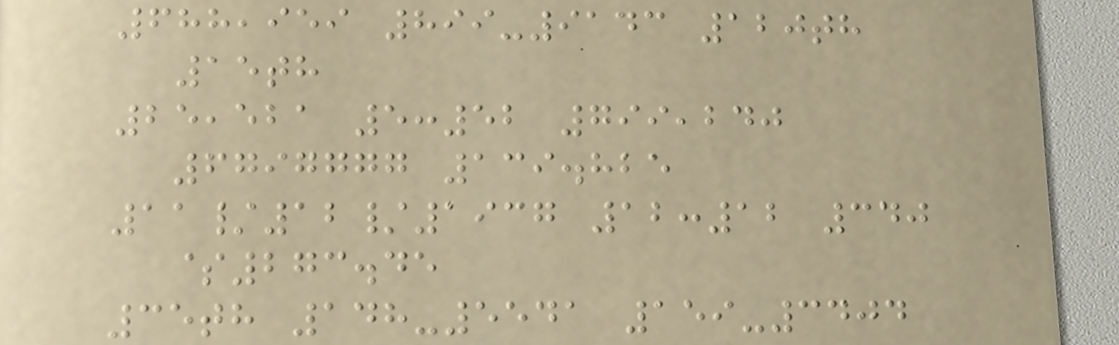688,959 899-9143 120th
15th
25,521 5:52 799,240
6797777 139.825
11/12/1937 12:12 340
$273.45
35th 148-5541 159-3404
